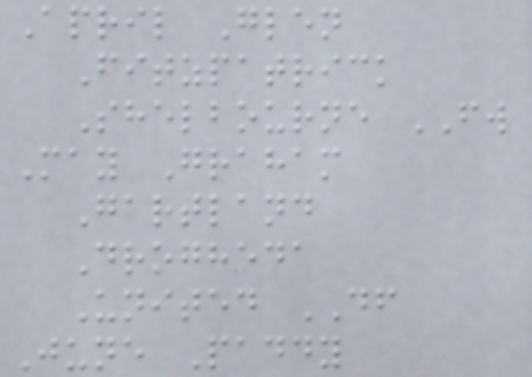April Glen
Fitzpatrick
Shelbourne FW
May Graham
Gartland
Drogheda
United DF
June Paddy
